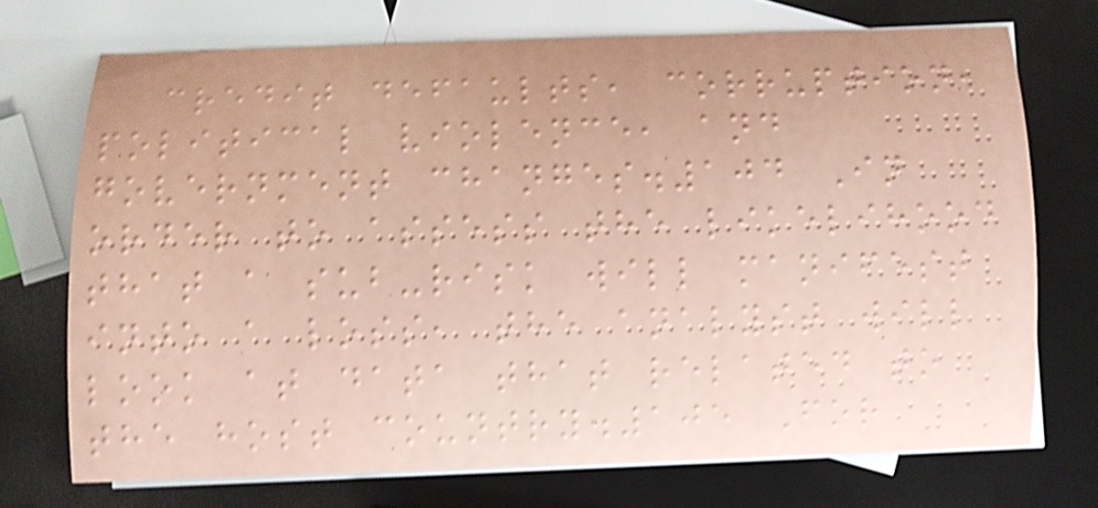credit defaults, corruption,
political violence, and
government changes.104 In
order to assess the likelihood
that a sub-risk will manifest
into a loss, the analyst will
look at data that related to
the host country.105 For
